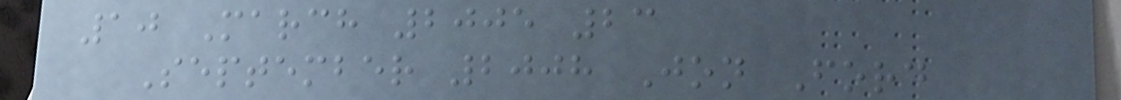10 March 2005 23
September 2008 Jon Ford
